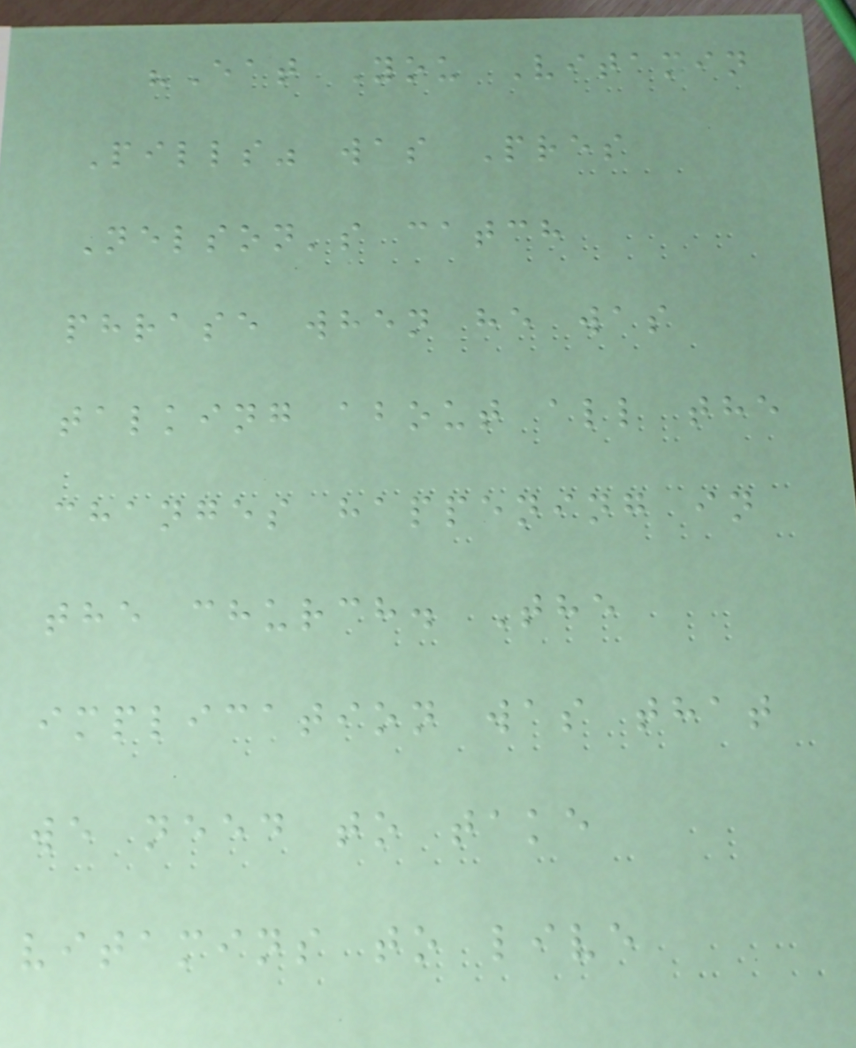"Eat You Vitamin
Pills" was Pres
Nelson's catch
phrase when he was
talking about all the
changes happening in
the church. The
implication was that
we need to take
vitamins to live
